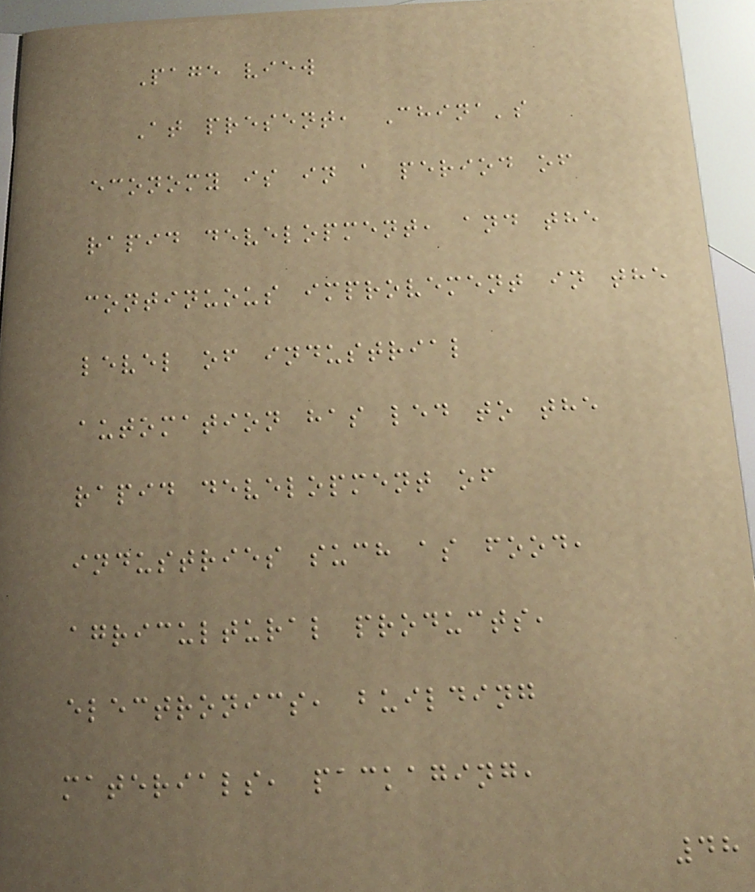Page view
At present, China's
economy is in a period of
rapid development, and the
continuous improvement in the
level of industrial
automation has led to the
rapid development of
industries such as food,
agricultural products,
electronics, building
materials, packaging,
48
